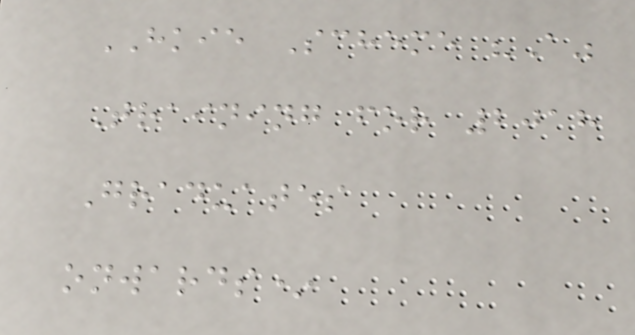HKIE Scheme "A"
Training for 2018
Graduates
onwards*
